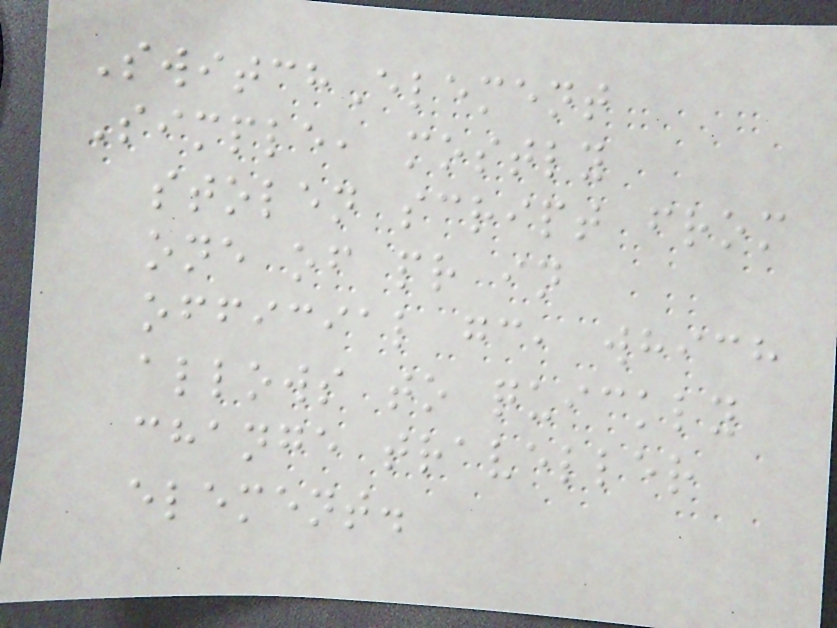SwitchElement
Simple, mostly
stolen script from
one of pr in
official gc, which
allows to quickly
change traveller
element.
